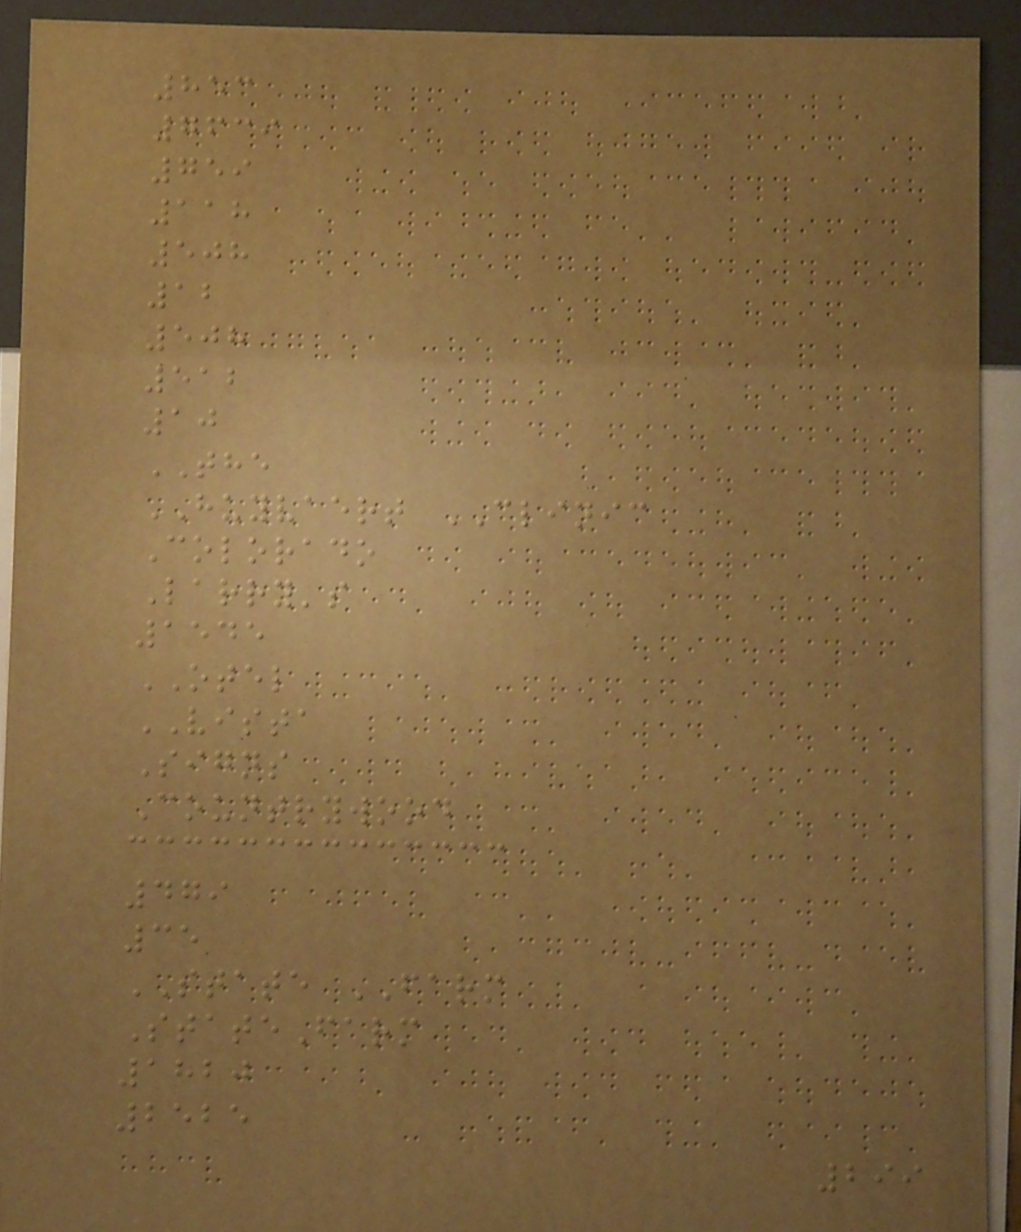853
7639
759
118
508
12
508
512
10
THE
HUYVAERT CLINIC
Colorado
Larry's
1545
OTEL
VISTA
Signs
Countrywood
479
35
STATE FARM
StateFarm
1820
2525
299
